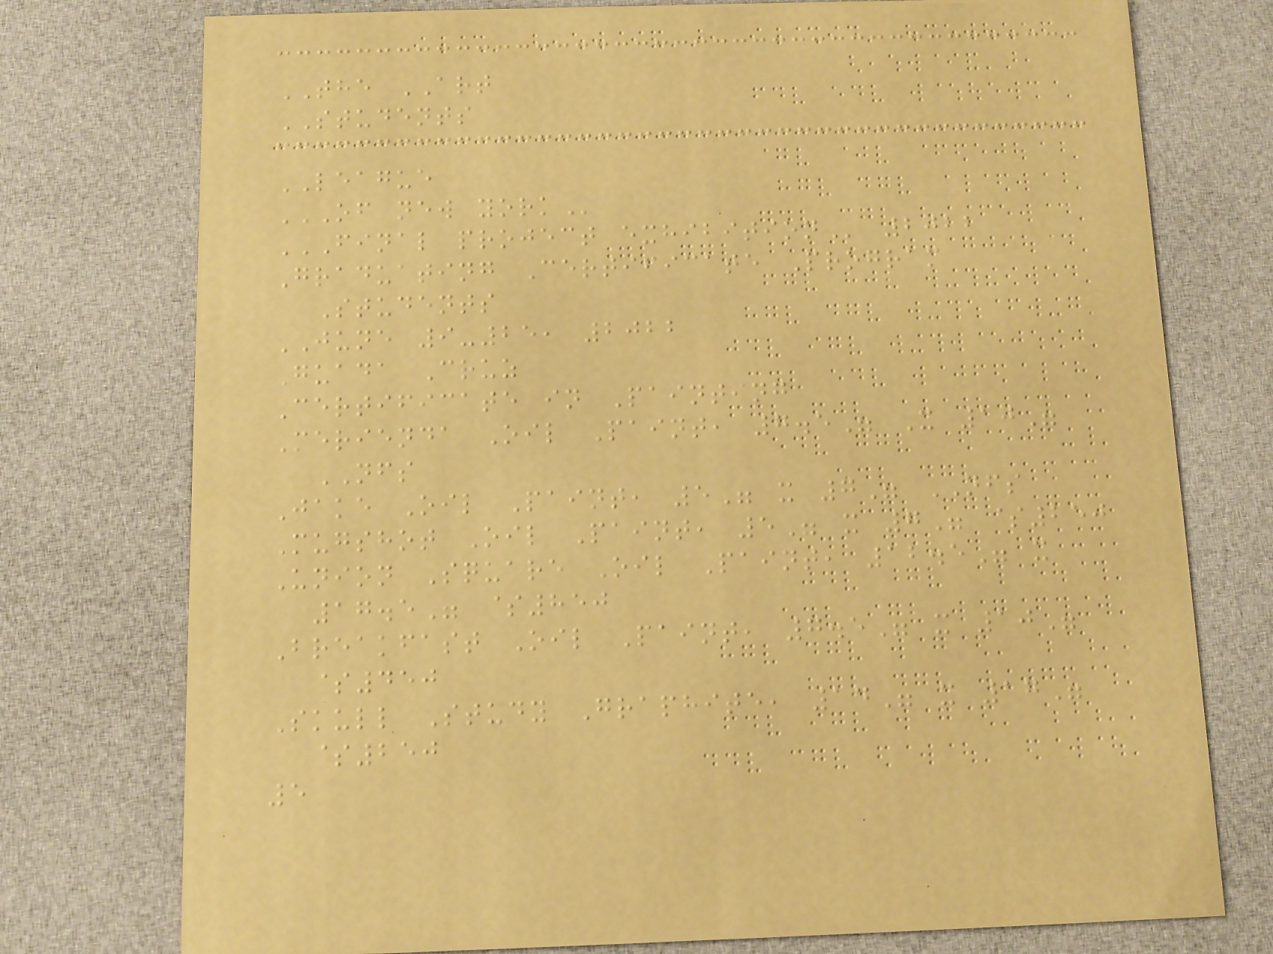THE ART
STUDENTS
LEAGUE
OF NEW YORK
FINAL PROJECT EXHIBITION 2022
Graduating Certificate Program
Students
JUNE 9-25, 2022
Guada Cruz
Certificate in Painting
Merienda Oil Paint, 7.5" X 10"
NFS
Jake Oil Paint, 5" x 7" NFS
Mugshot Oil Paint, 5" x 7" $250
Union Square Oil Paint, 12.5" x
17.5" $850
Breakfast Oil Paint, 7.5" x 10"
$450
Skull Study Graphite, 14" x 17"
$250
5
